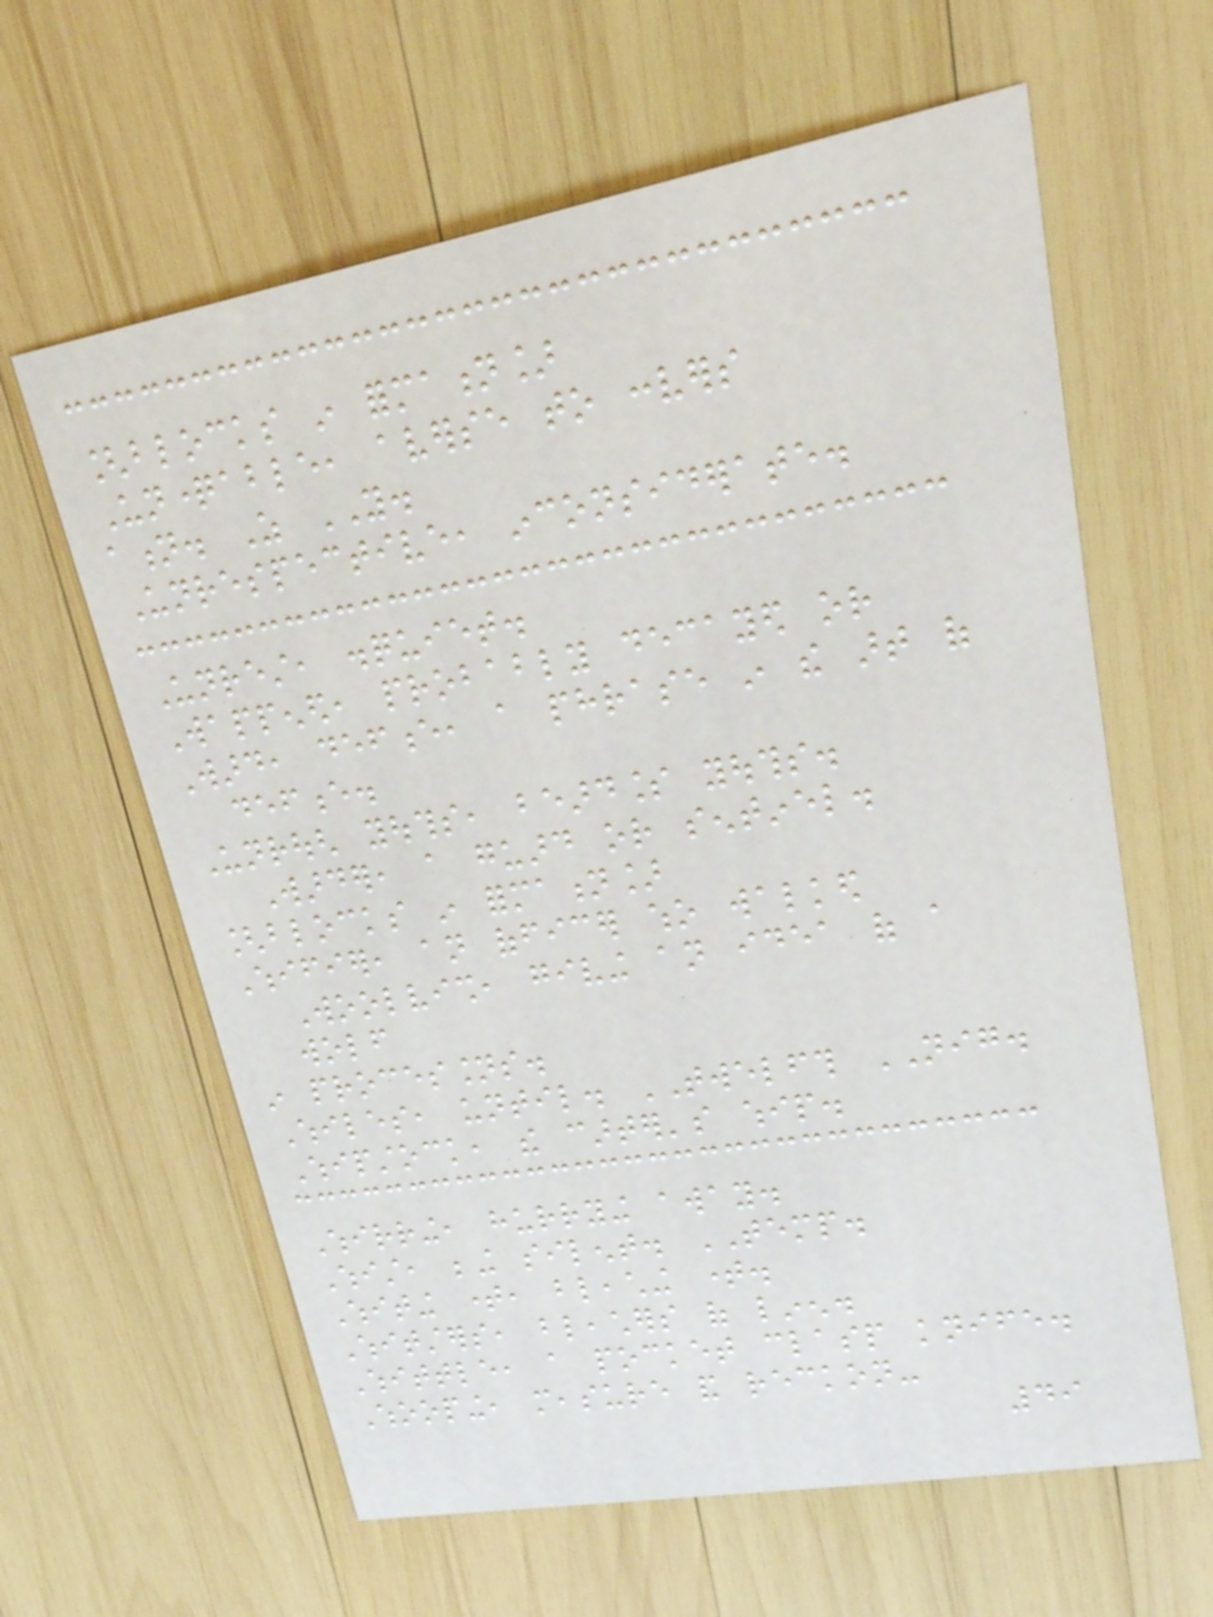[blocks in formation]
Unquestionable, averse to convers
ation. As YOU.
Unrespective, inconsiderate.
Unrest, disquiet.
Wappened, probably decayed or
Ward, defence, a phrase in the art of
defence.
Unrough youths, beardless youths.
Warder, a guard or sentinel.
[blocks in formation]
Whifier, an officer who walked
Woolvish, giving an idea of a
wolf
in processions.
Whiles, until. TWELFTH NIG.
Whipstock, the carter's whip.
Whirring, hurrying away.
Whist, being silent. TEMP.
Whiting time, bleaching time.
Whitsters, bleachers of linen.
Whittle, a pocket clasp knife.
Whooping, measure and reckon-
49
